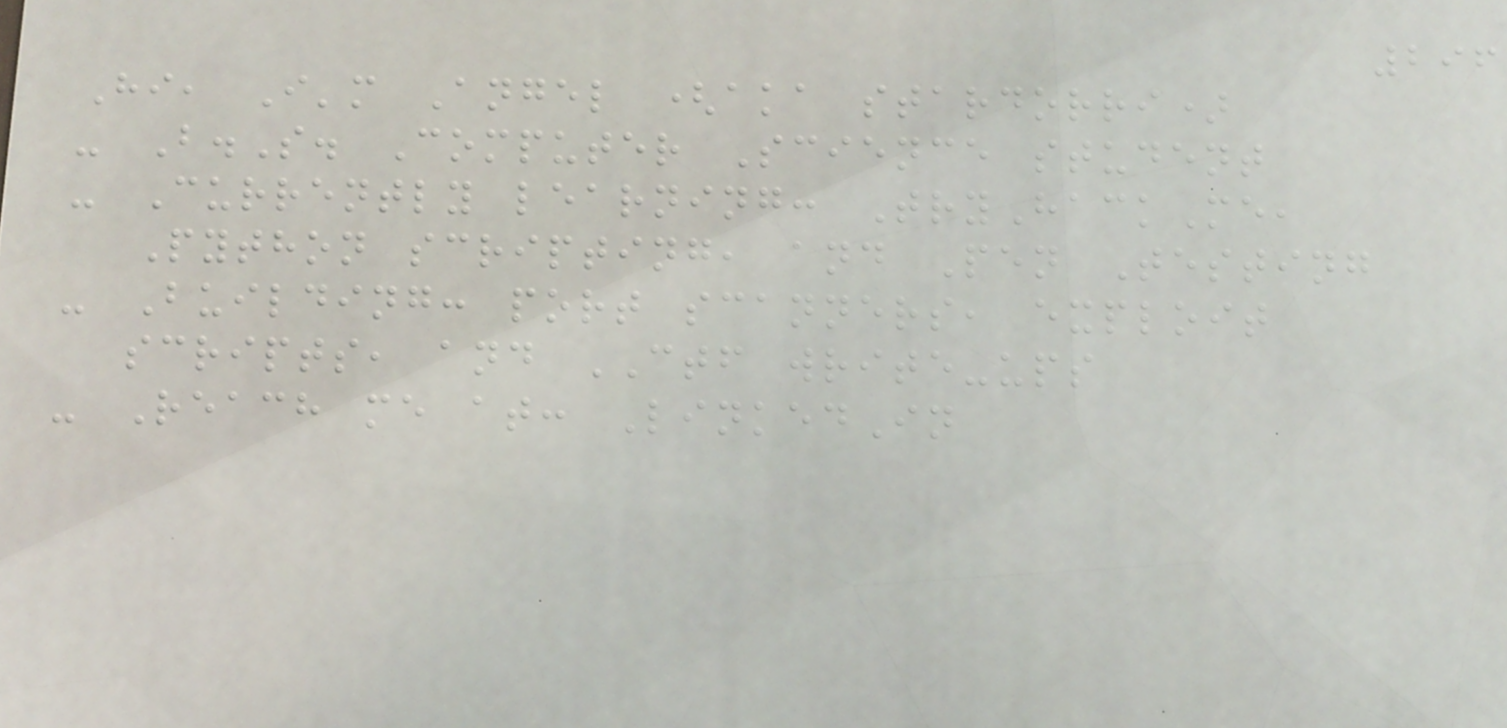296
Hi, I'm Angel (aka stardorri)
- B.S. Computer Science student
- Currently learning: TryHackMe,
Python scripting, and Pen Testing
- Building: port scanners, exploit
scripts, and CTF write-ups
- Reach me at: LinkedIn
